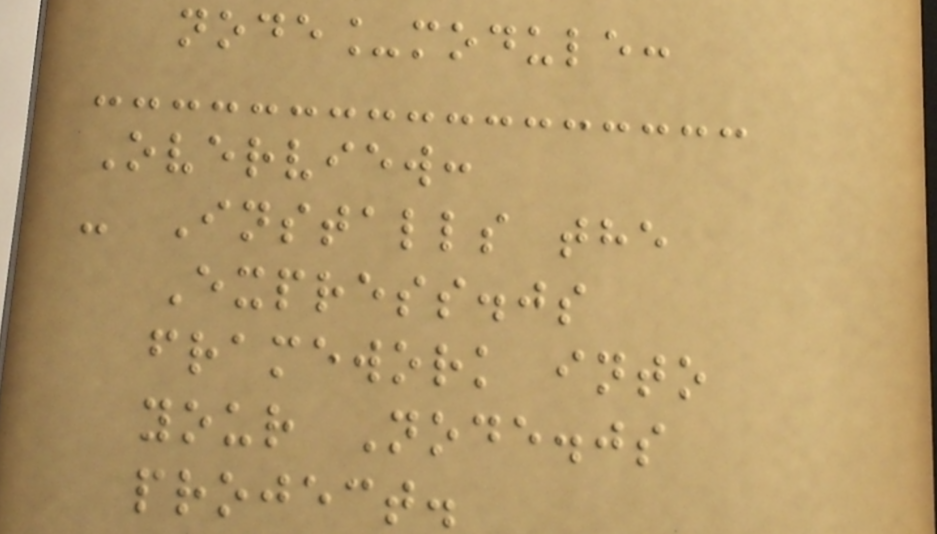node_module:
Overview:
- Installs the
Express.js
framework into
your Node.js
project.
